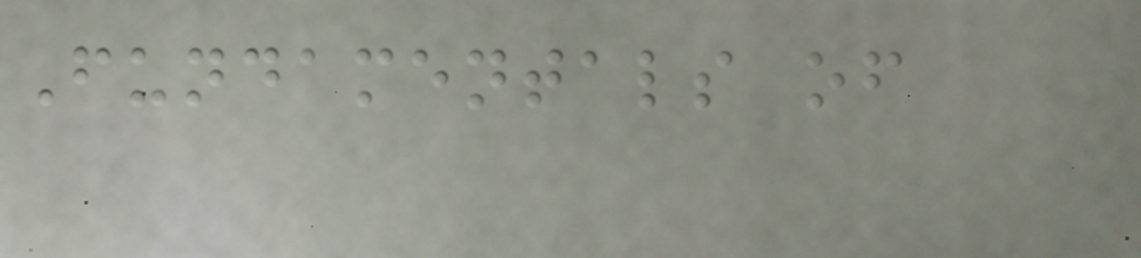Fundamentals of
